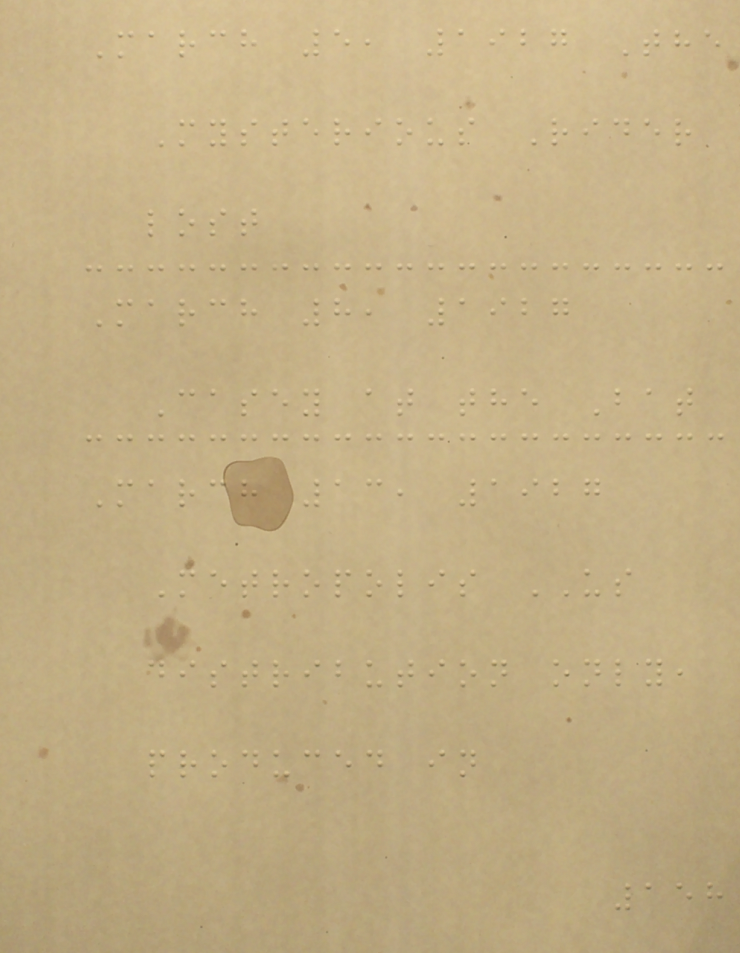March 5, 1927 The
Mysterious Rider
lost
March 8, 1927
Casey at the Bat
March 13, 1927
Metropolis US
distribution only,
produced in
158
